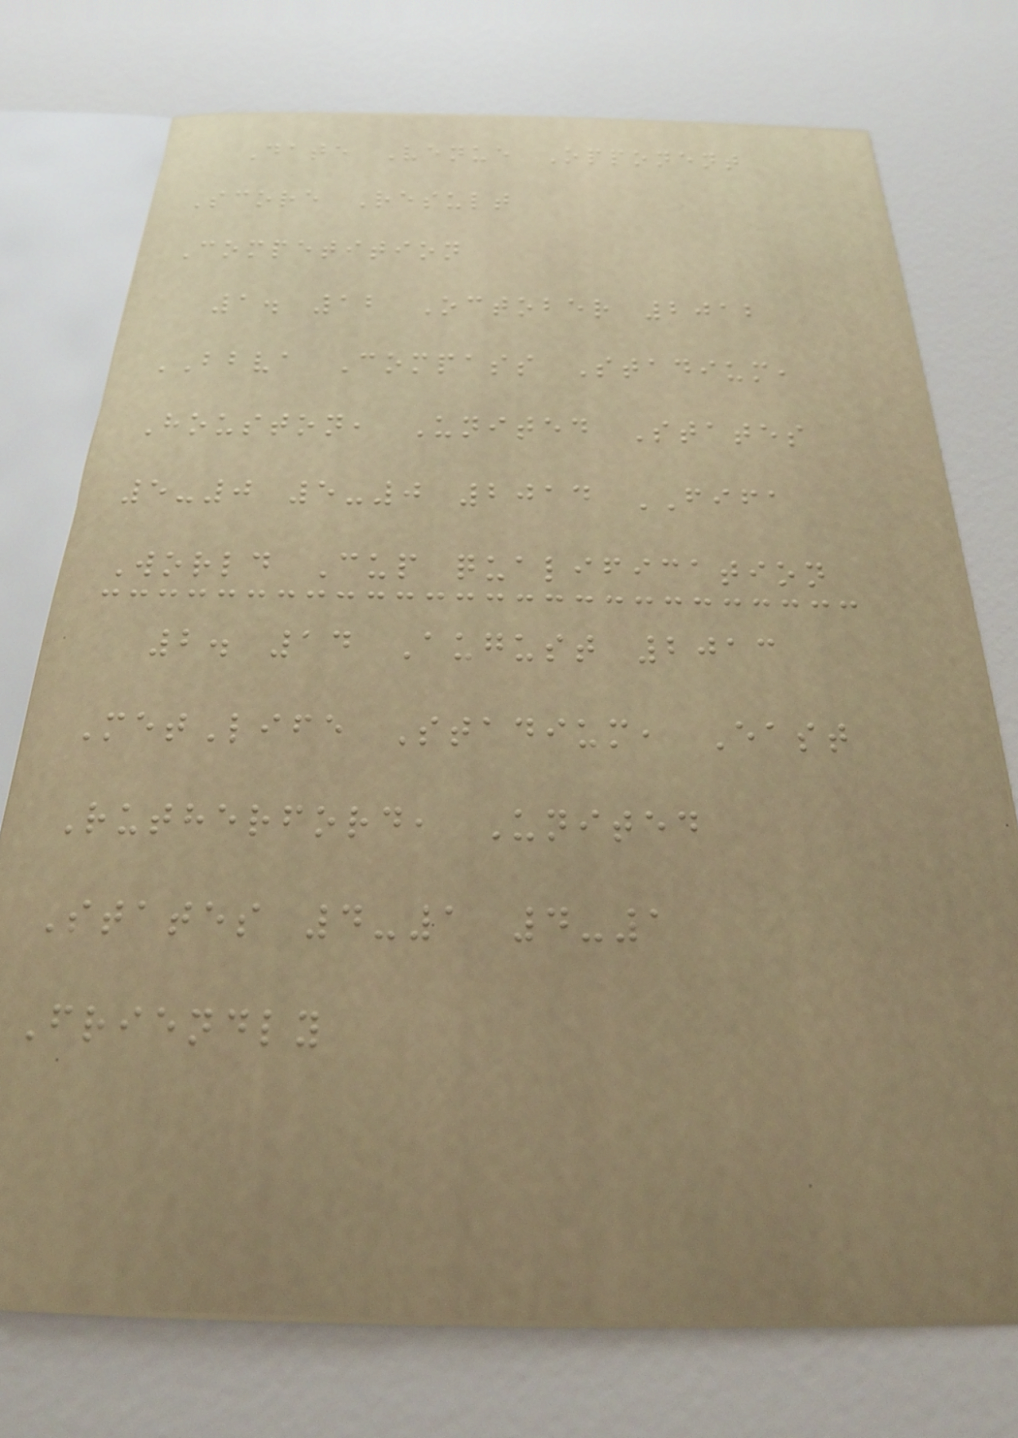Date Venue Opponent
Score Result
Competition
1. 12 October 2012
BBVA Compass Stadium,
Houston, United States
5-0 5-0 2014 FIFA
World Cup qualification
2. 14 August 2013
MetLife Stadium, East
Rutherford, United
States 4-1 4-1
Friendly
